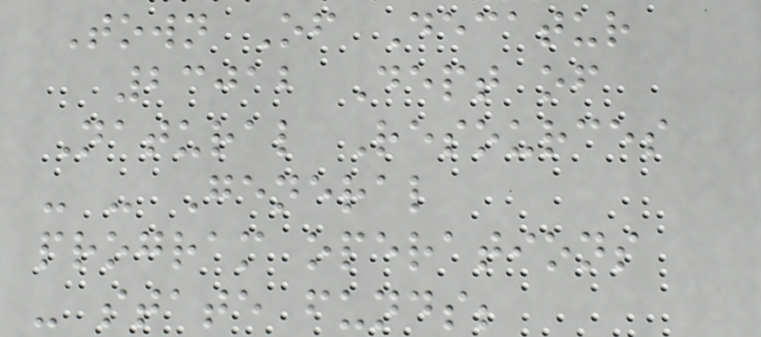Town Of Decatur
23012 Dept of
Natural Resources
- - General
program operations
- state funds;
